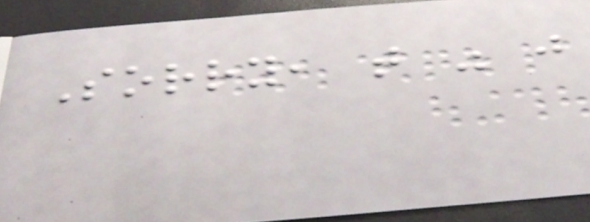Sorry, that was just
